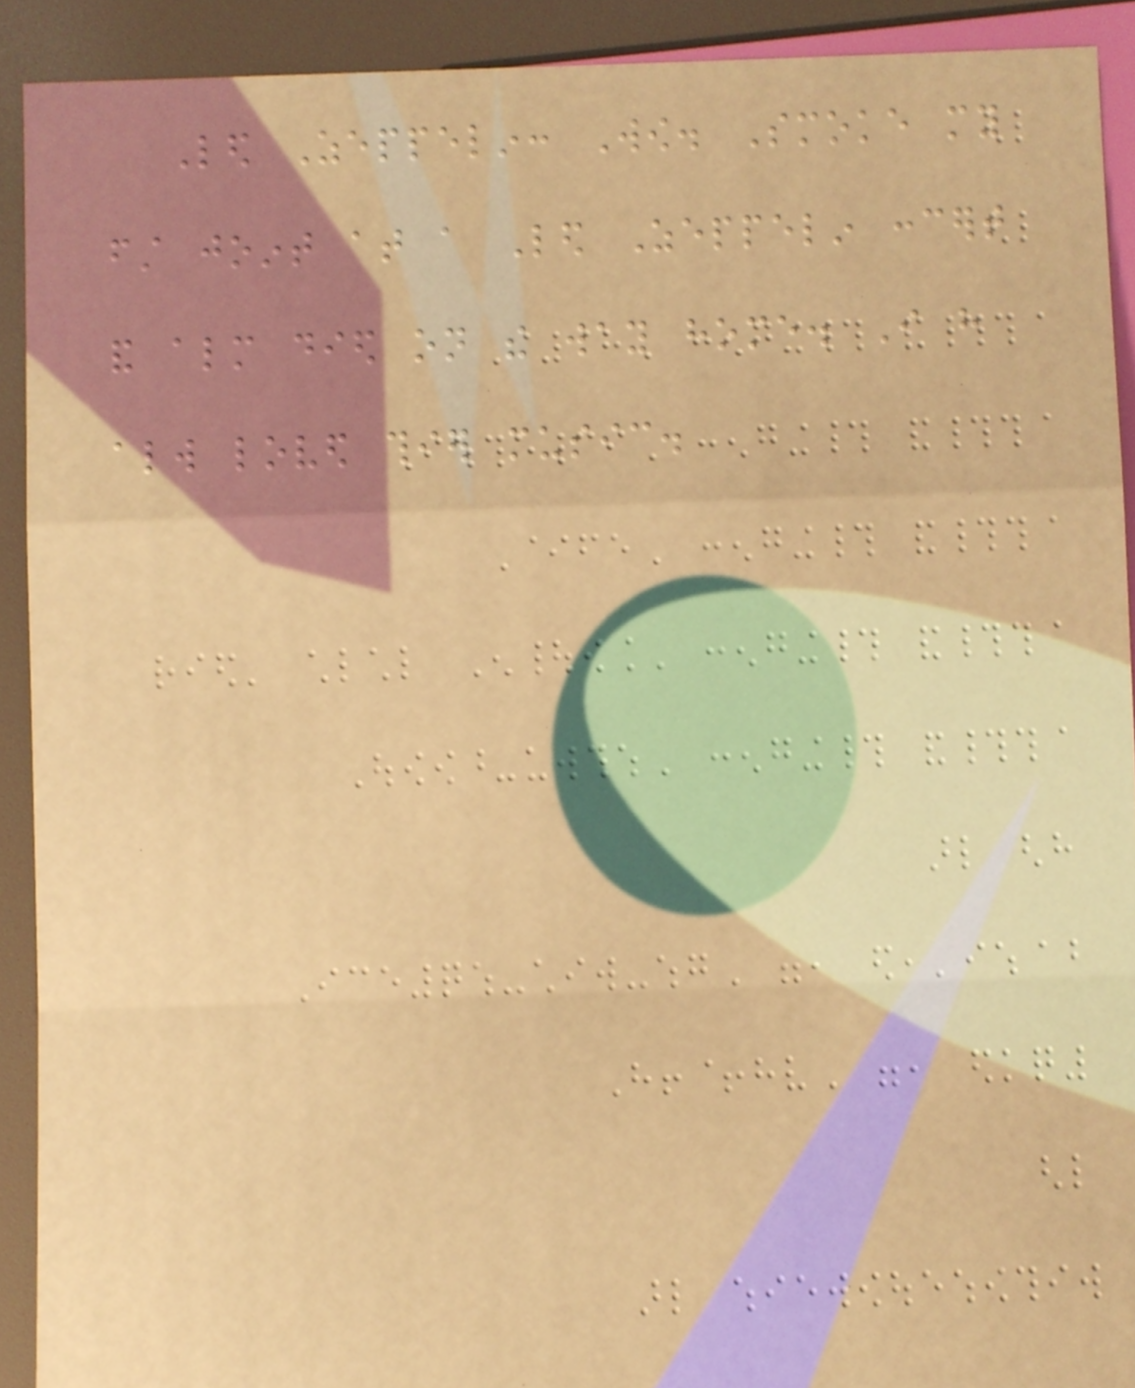Led Zeppelin: Wow. Smoke my
first joint at a Led Zeppelin concert
and almost died on the way home. I have
always loved thier music.
